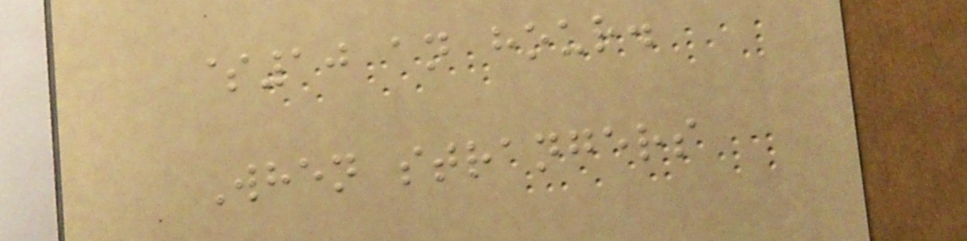$10 an hour.
When strangers
